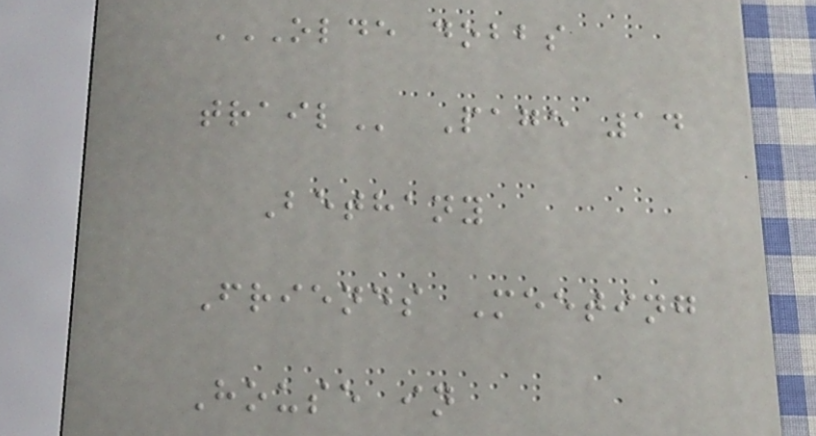OLDE DOBBS
TRAIL Page 14
Bethany
Friends Meeting
House in
